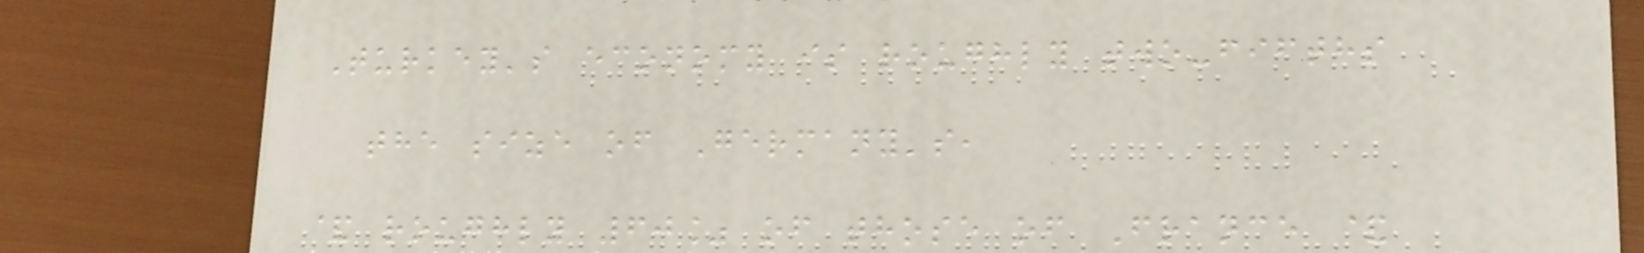Turkey's economy is roughly two-fifths
the size of Germany's,
& roughly 60% of those of France &
